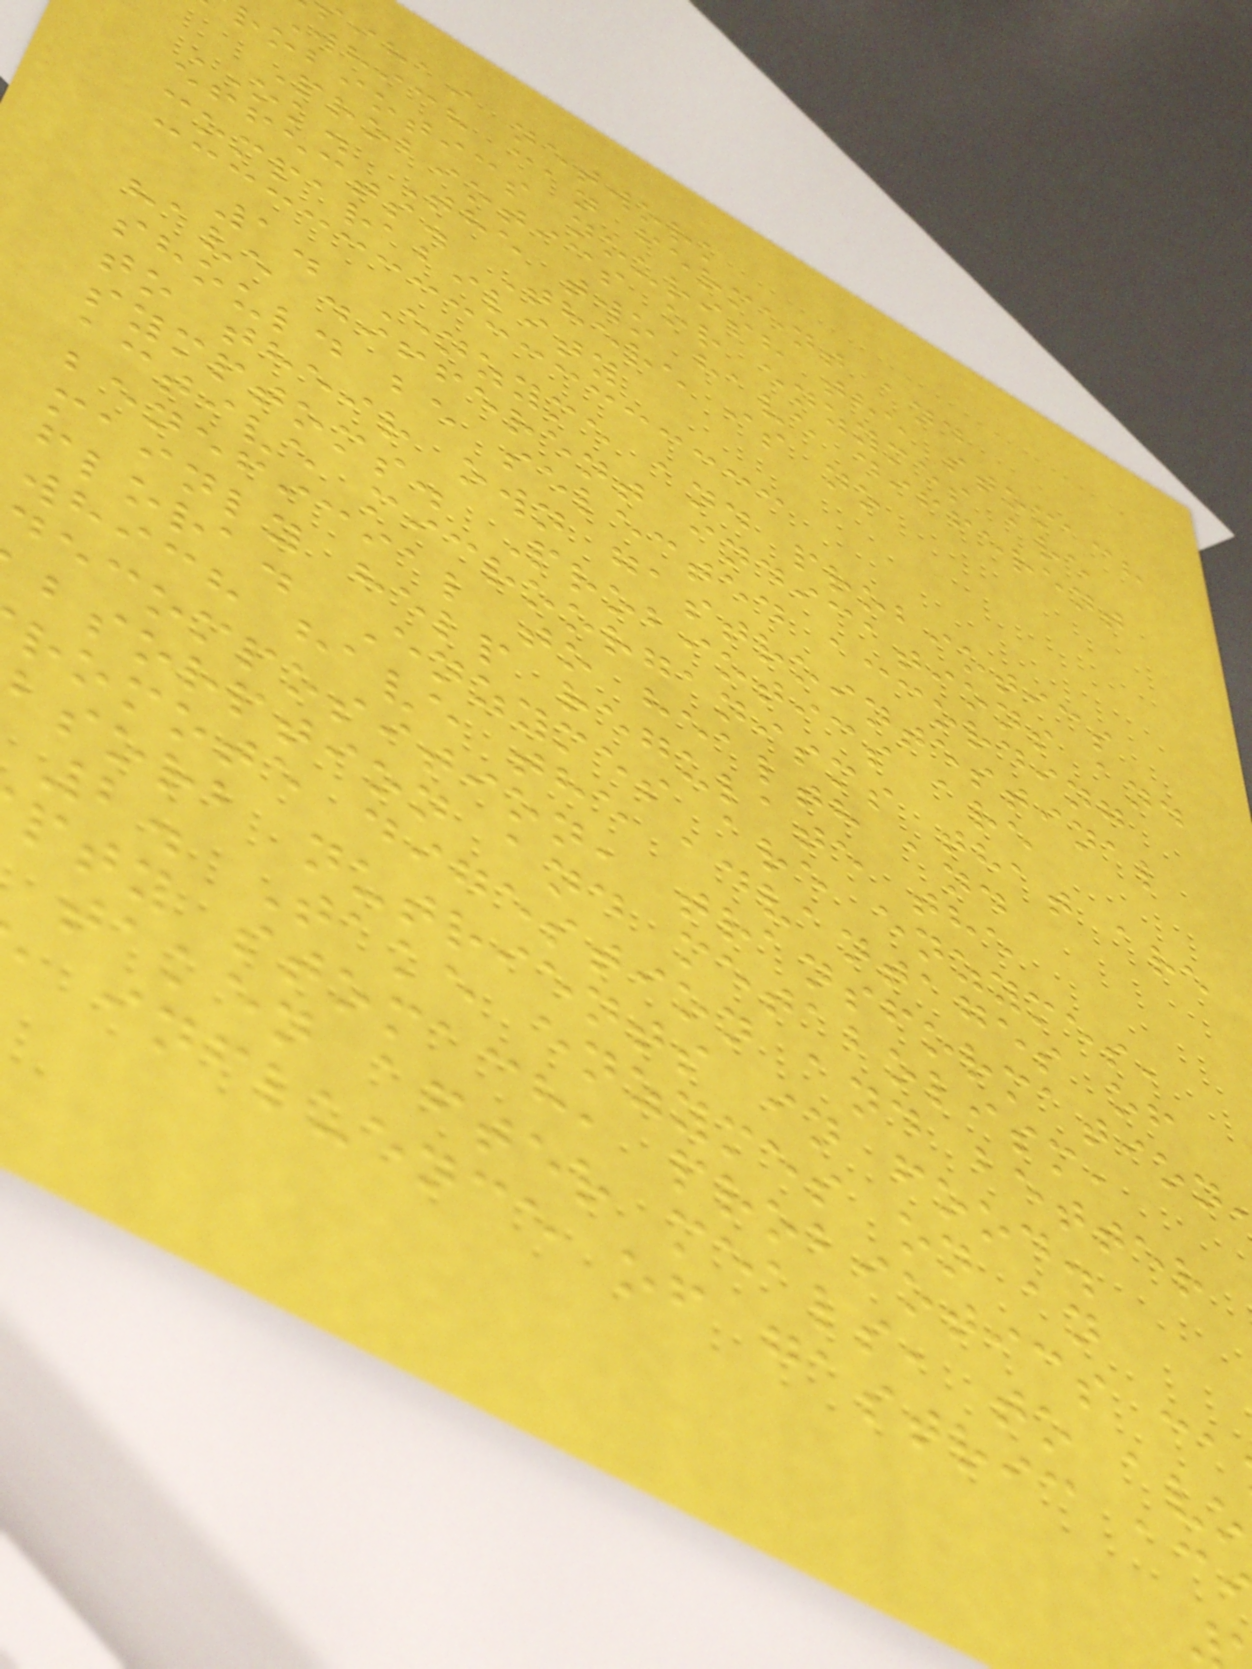ihai network
which can ferment and
robiotics nourish the stomach
Probiotics or enzymes are
OK. The two have different
effects. There is no
comparability
1. Enzyme and probiotics
have different indications and
should be selected according
to their own gastrointestinal
symptoms. Probiotics are
active microorganisms that are
beneficial to health and
mainly help regulate the
flora. Enzymes are enzymes,
which have the advantages of
decomposition, transformation
bsorption and metabolism,
romote digestion and better
bsorb nutrients in food.
2. Take enzymes on an
pty stomach, probiotics ca
taken after meals, to avo
influence of gastric ac
